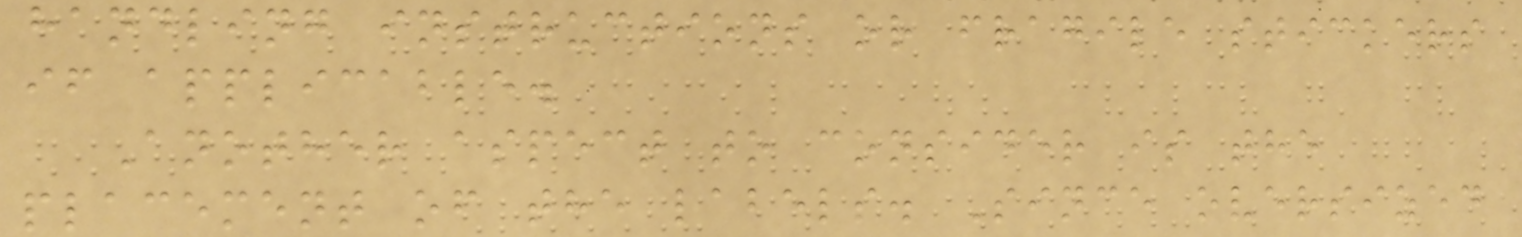handling instructions or fragile stickers
if applicable.
Another aspect to consider is the
placement of the labels. Since oversized
